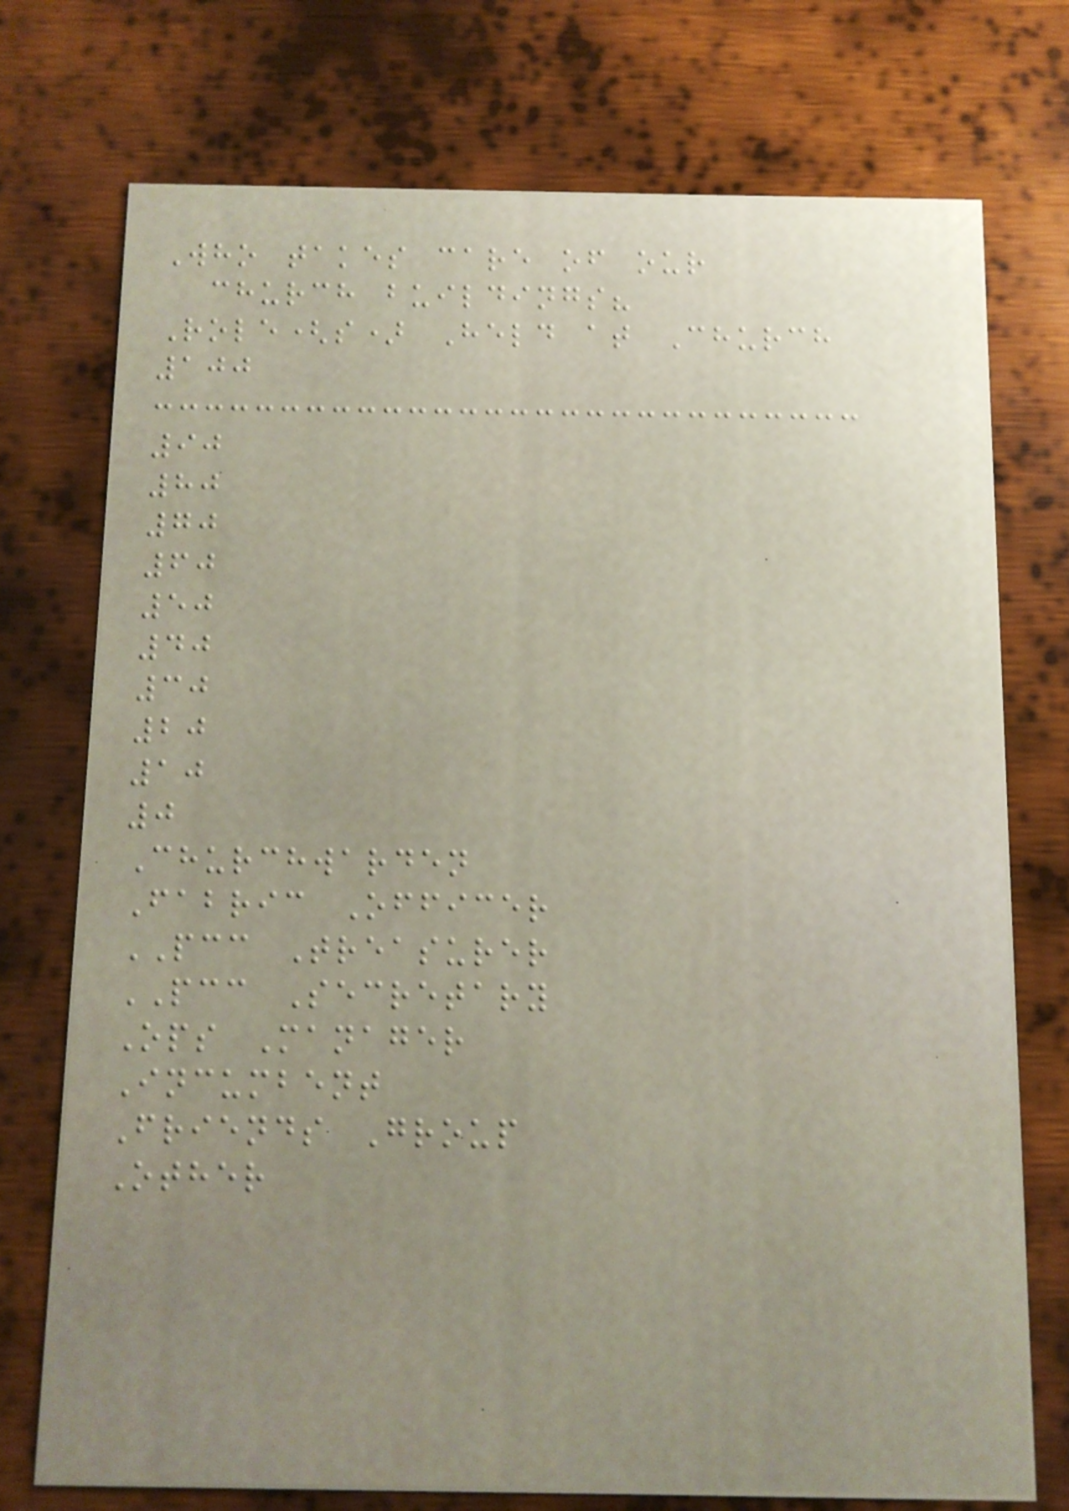Who takes care of our
church buildings?
Role(s) Held at Church
100
90
80
70
60
50
40
30
20
10
0
Churchwarden
Fabric Officer
PCC Treasurer
PCC Secretary
Ops Manager
Incumbent
Friends Group
Other
